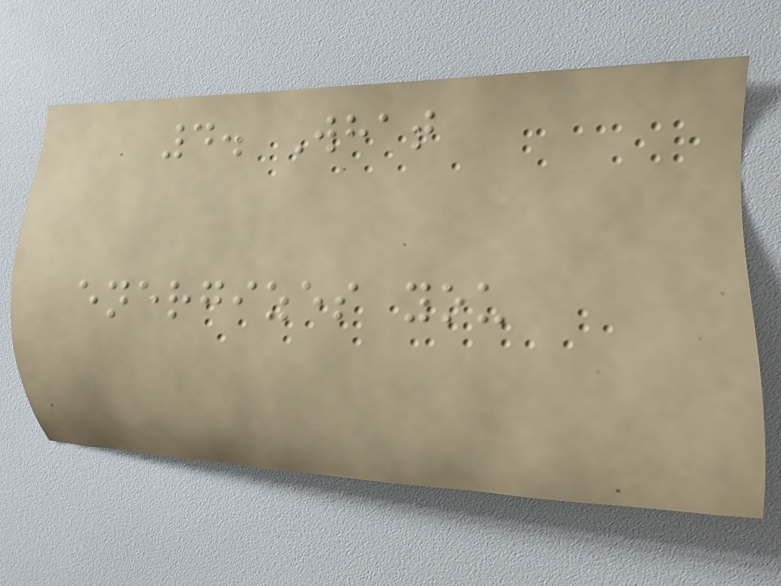4. What
energizes you
